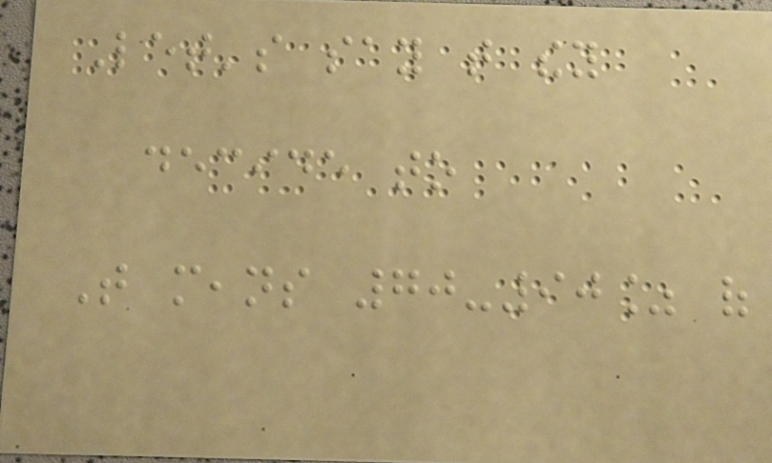Let's say that they
decide to
That means 70-90% of
